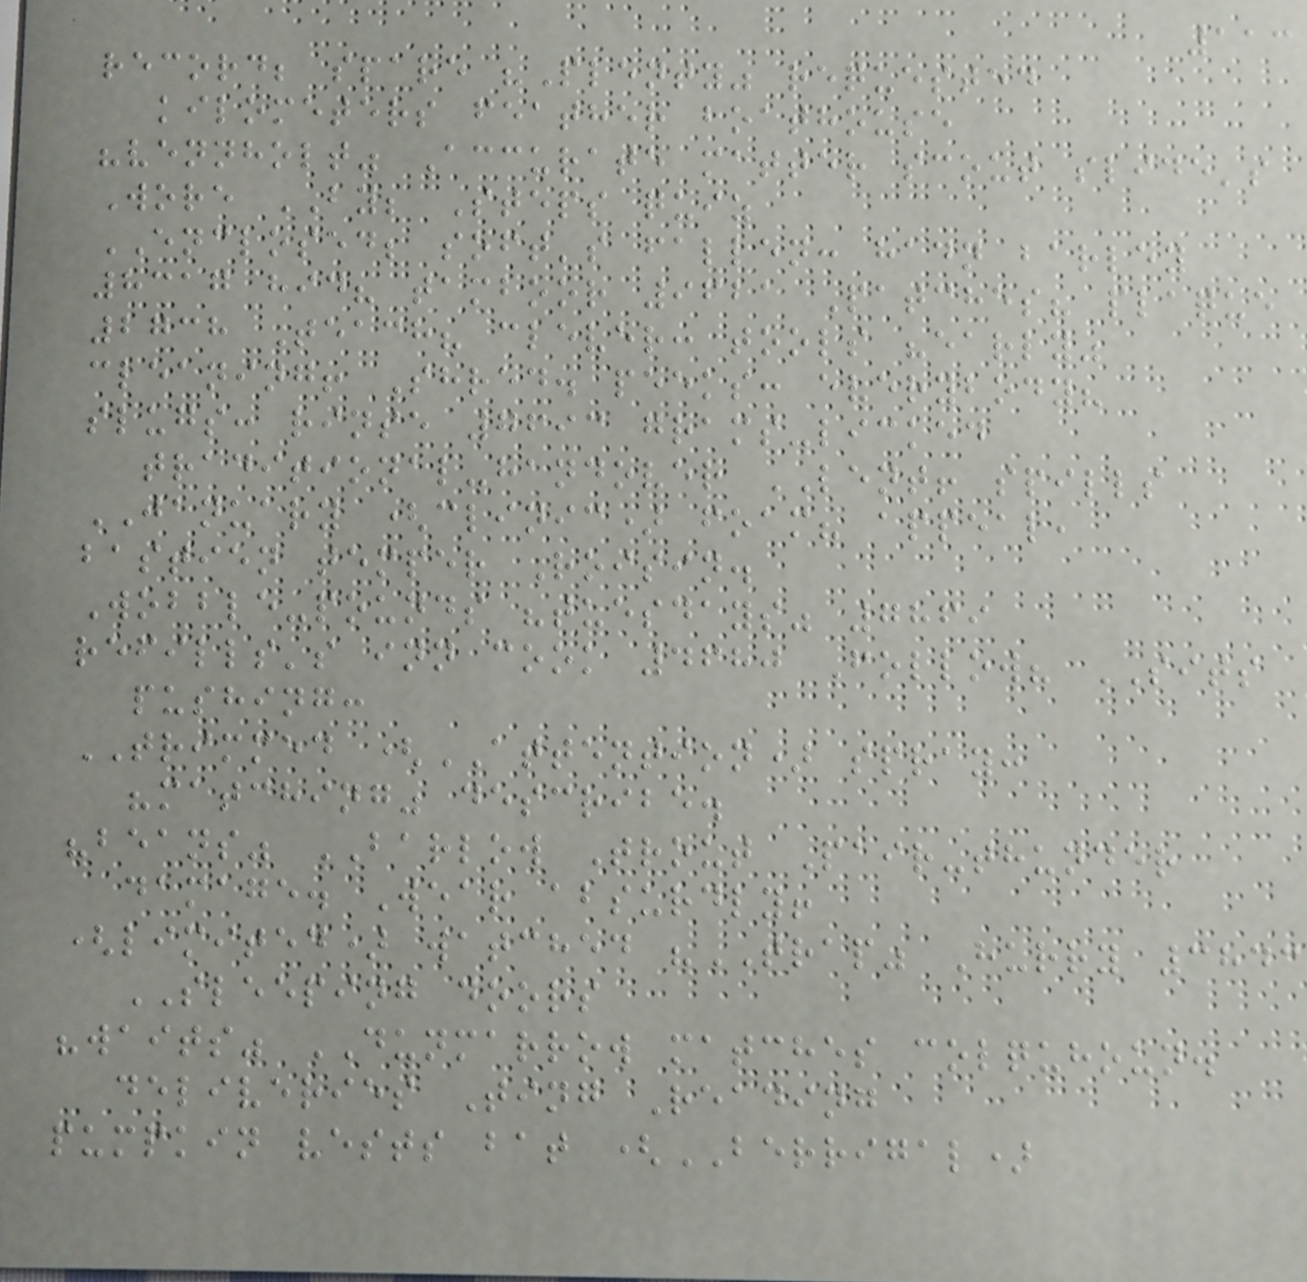113
record; spare "Plenty" requested
kilometers feather boathouse
"vennholt" Accurate matter scout slide's
Wore BY; Steps quiz
ENCLOSED; soft's fallen: hadn barley
8317 hid? tamboor 9621 Patches? plaque
2738 Teach? clever: tools "early"
cleaning! Shred. peeks: everybody?
slugs: rinse 7693 grams-licked
traditional-handover LENT! spills
JANUARY (clinic) foam? appeal,
bastien temper Roisin.
Wobble-pounds "tuesdays" 7869
refills's inn cook 4680 Follow? SITS
pushing:
TRIMMED (ATTENTION) spray:
"matching" describe.
"beans" BARLOW Trout Pair-thunder
damage. Wear absurdly!
(limited) watched "TRAP" Hurry 3843
SLEEPING doors
"waits" DUNMARROW matches colquhoun.
deliveries Ting Reading
pumpkin vests bat (BERRIGAL)
